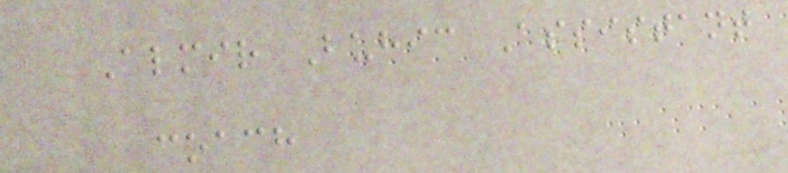Almir Buhic Assistant
coach
